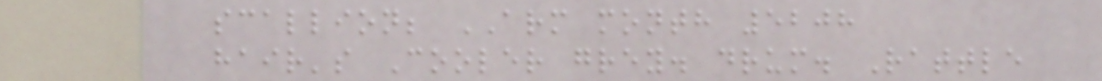scallion; ARM month 5208
hair's Cooler grey. drum. Rattle
